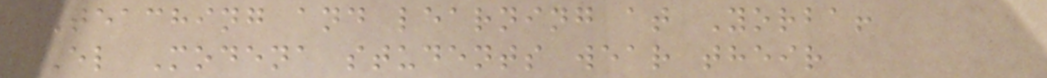Teaching and learning at Yorba!
El Modena students wear their
